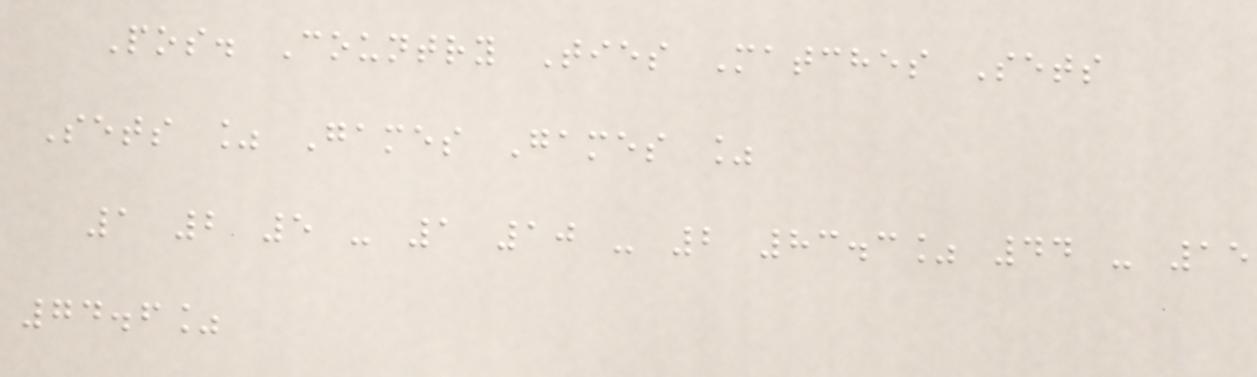Pos. Country Ties Matches Sets
Sets % Games Games %
1 2 5 - 1 10 - 2 83.3% 44 - 15
74.6%
